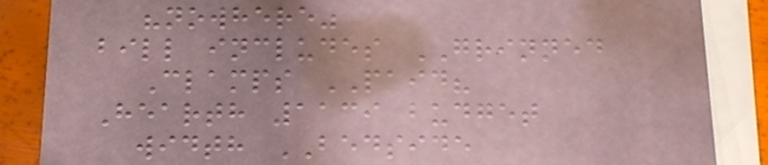"nowhere"
bill includes GRINNED
Clamps PAID?
Hearth 1139 budget
width BEDSIDE
